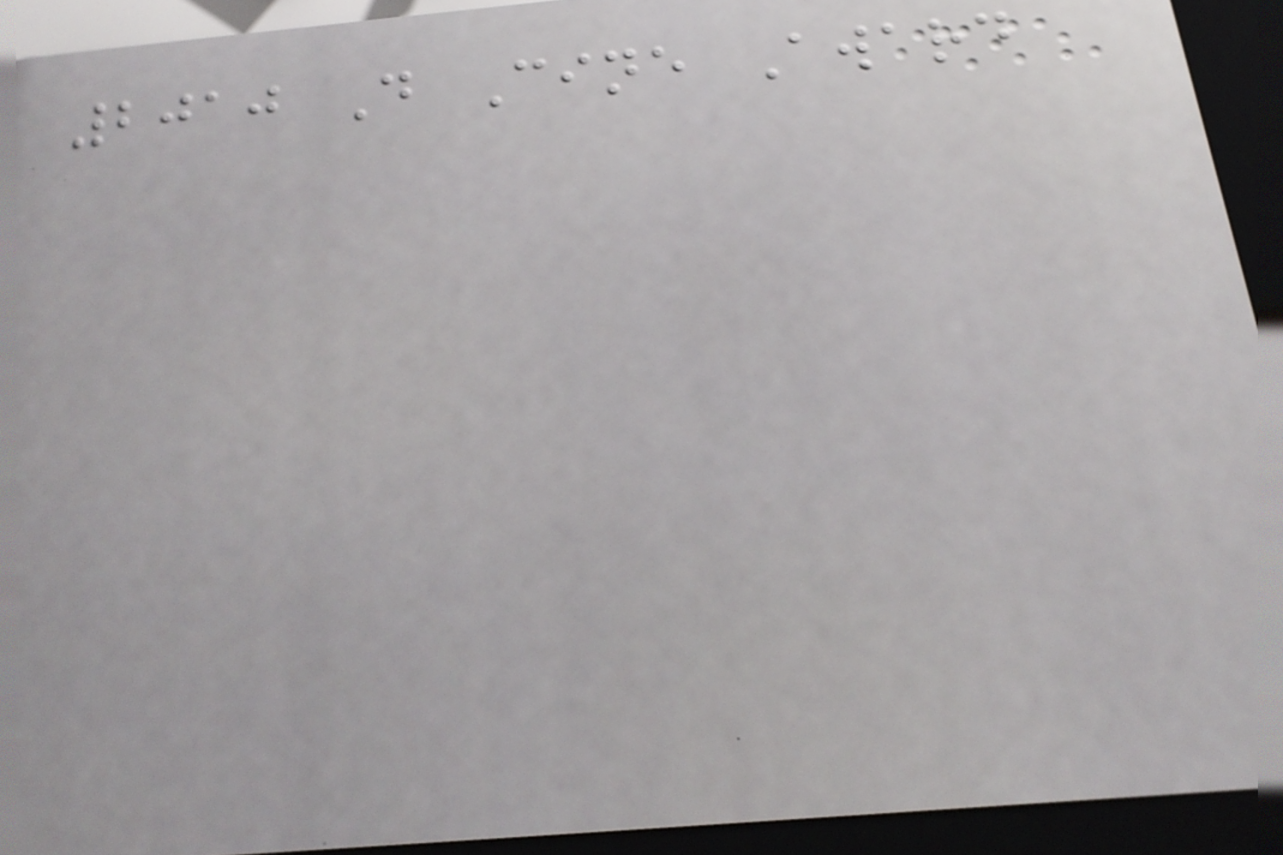2010 D Cine Award
